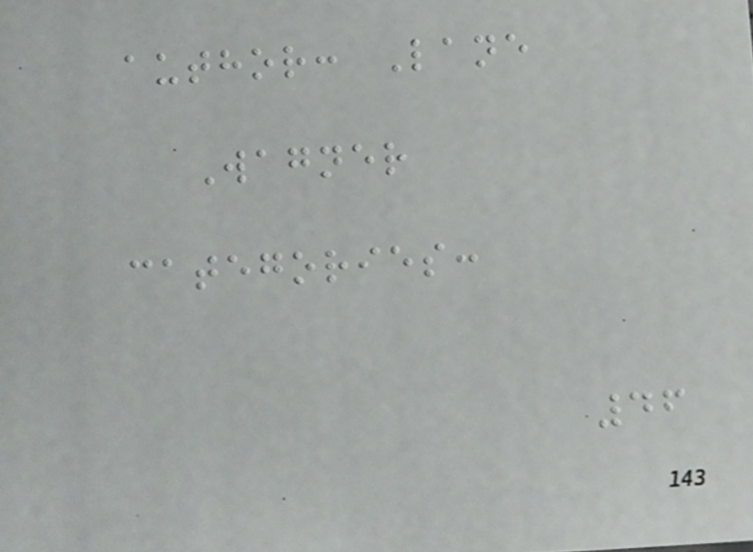author: Lane
Wagner
categories:
46
